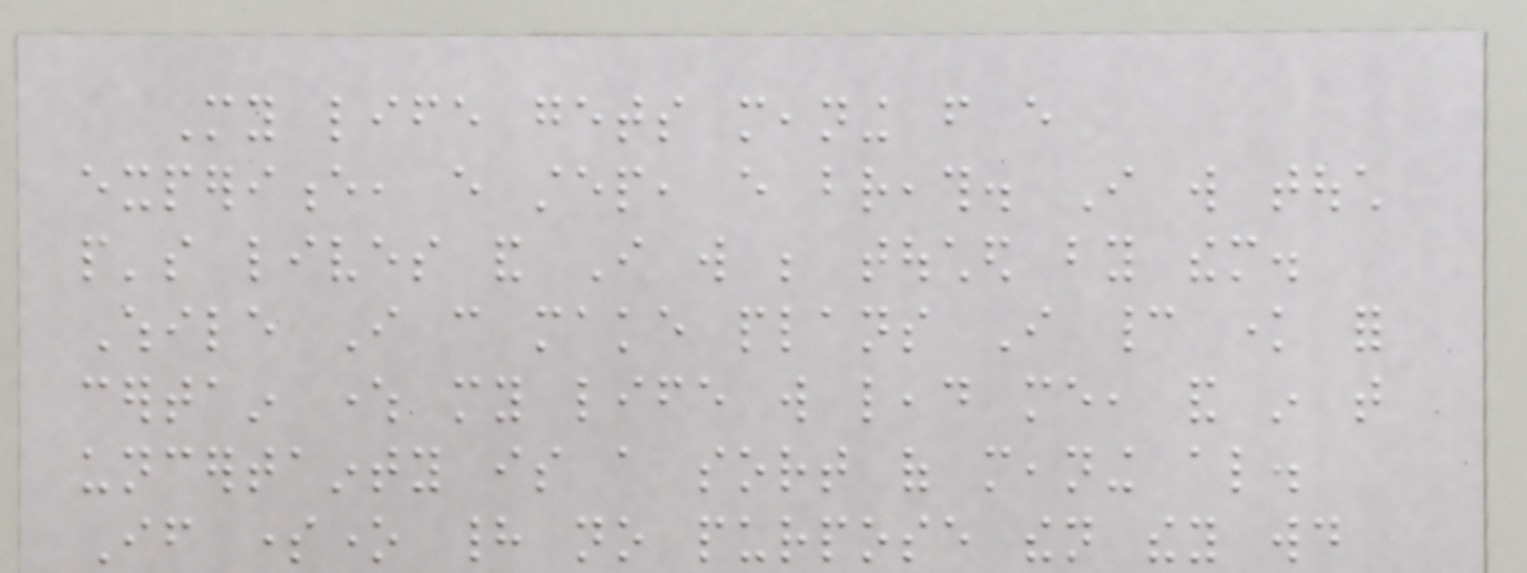My life gets meaning from every
experience, every step, every breath. I will touch
people's lives and I will be touched by them.
While I can make plans I cannot know for
certain where my life will lead me, and in that
uncertainty is a sort of meaning also.
If someone had no purpose then they would
